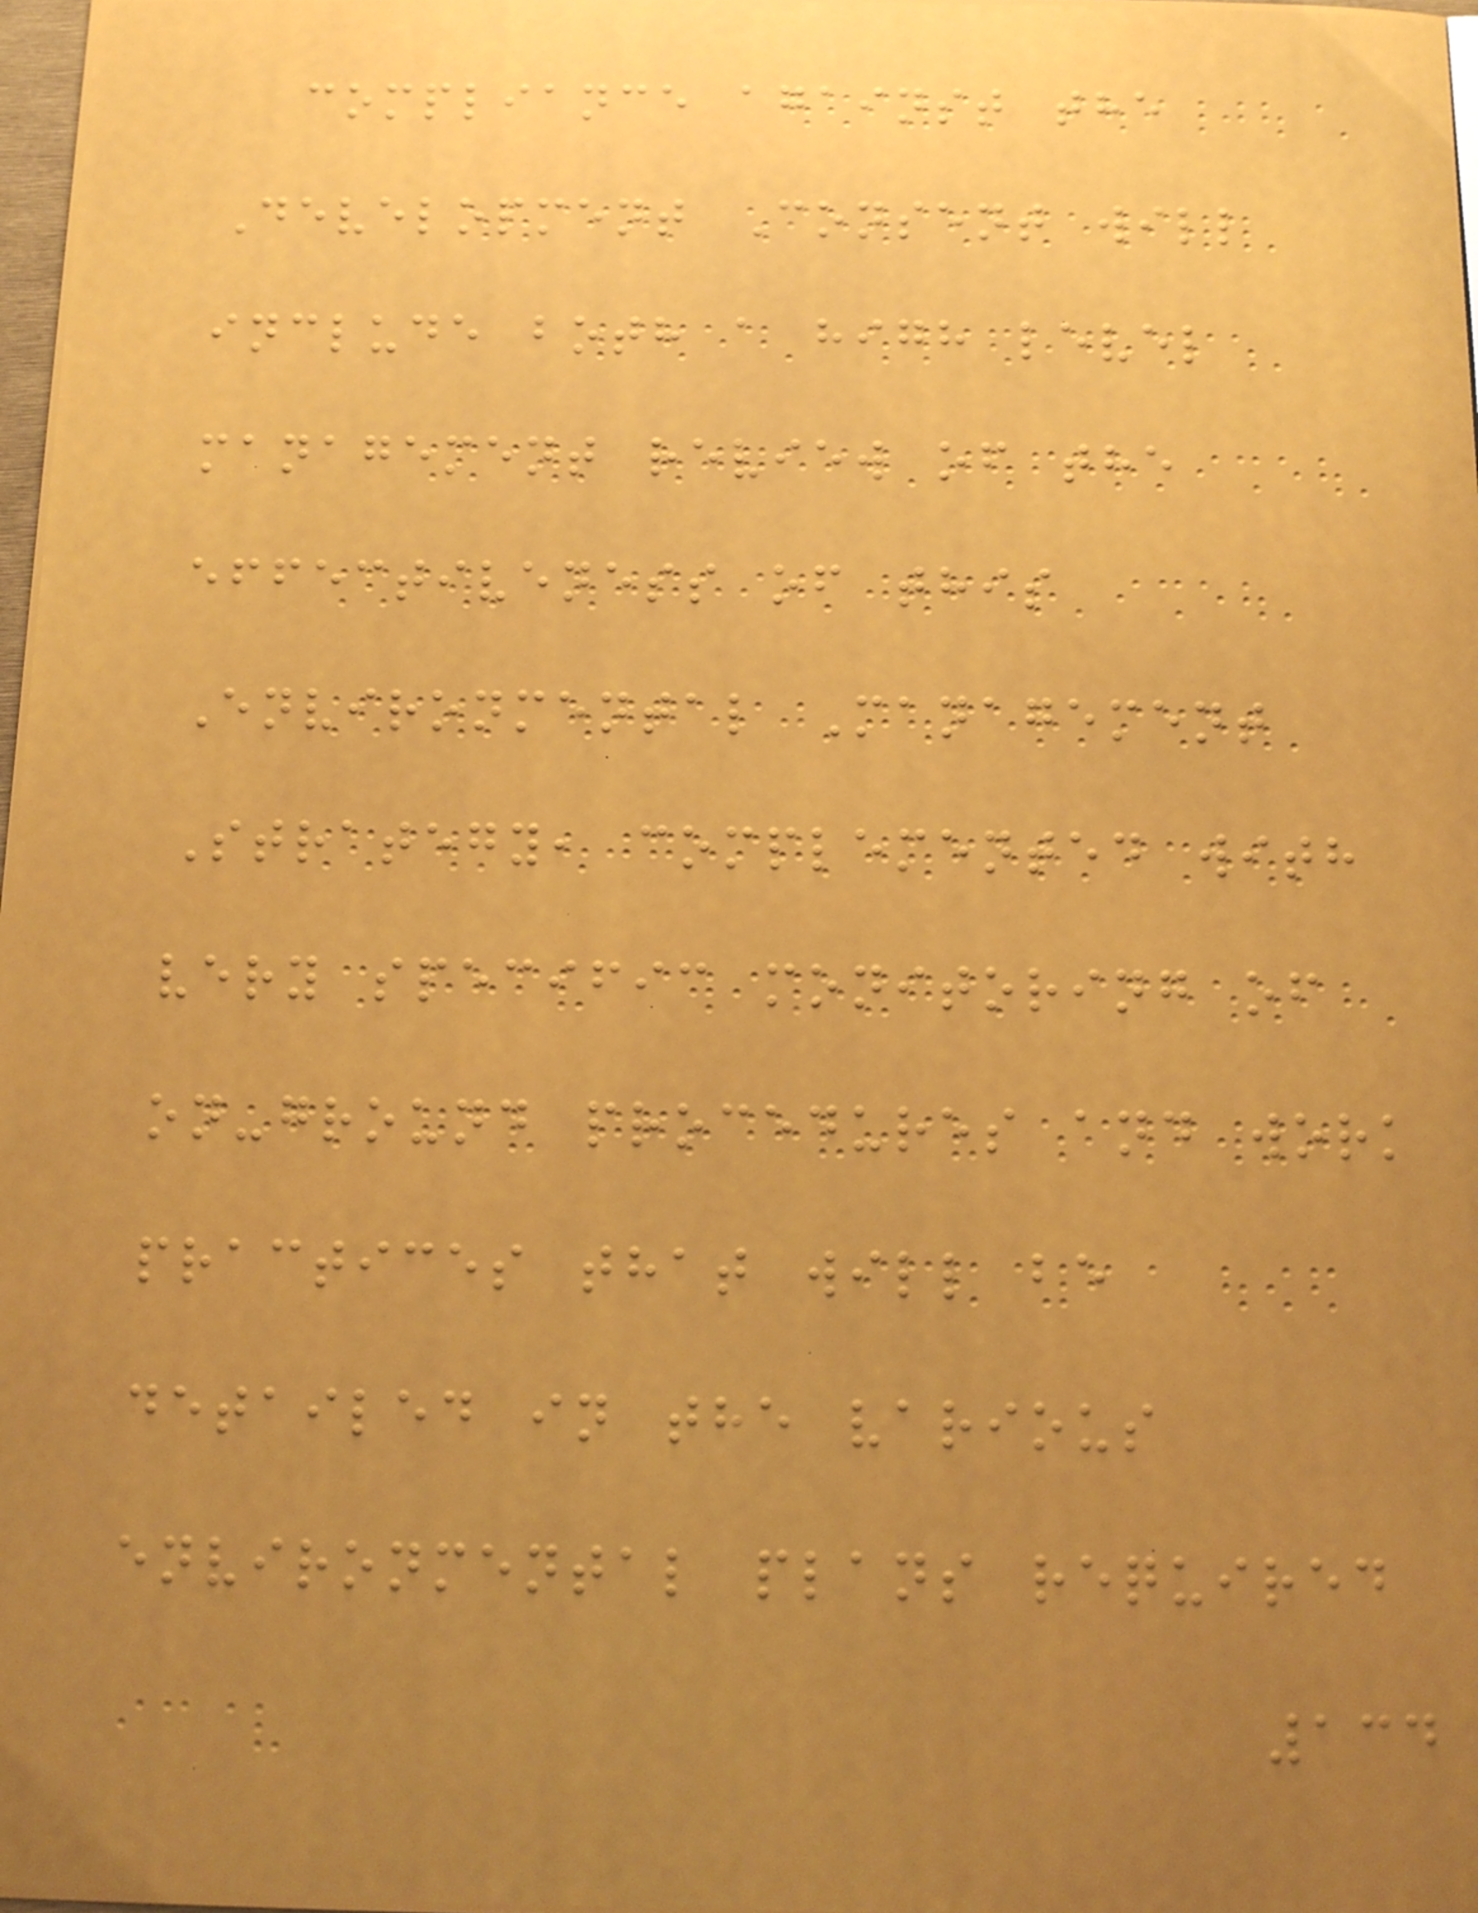compliance against the
Development Consent will
include both a high level
management review of the
effectiveness of this
Environmental Management
Strategy, complemented with
very specific monitoring of
on-ground procedures and work
practices that will be
detailed in the various
environmental plans required
134
